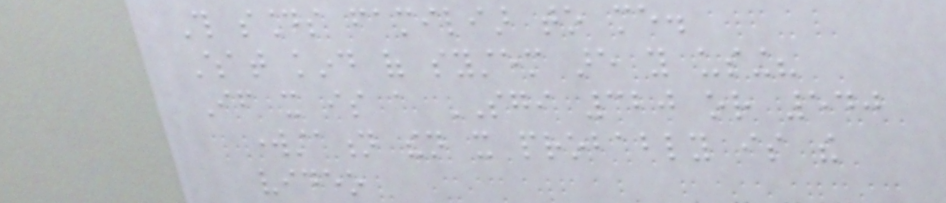This sounds familiar to me.
What kind of system are you using?
If it is a SGI 320 or 540
workstation then it probably is the
video
